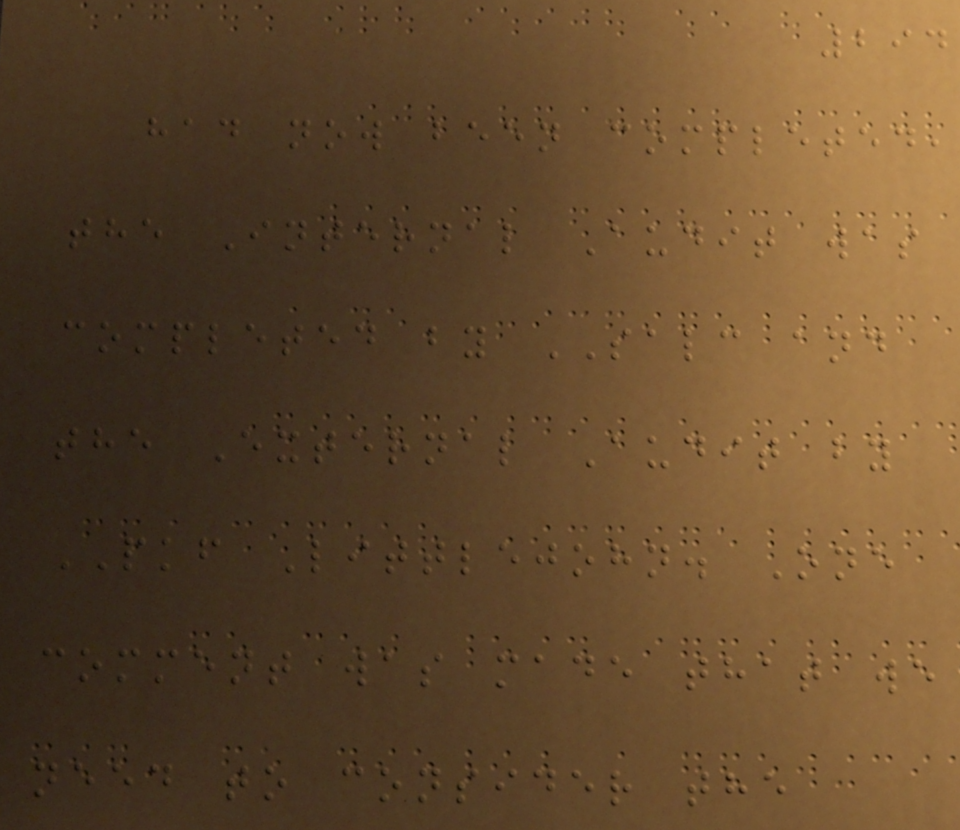294
had now been completed,
the Internal Audit was
completed by SALC and
the External Audit by
PKF Littlejohn. One
comment was made that we
need to consider the
